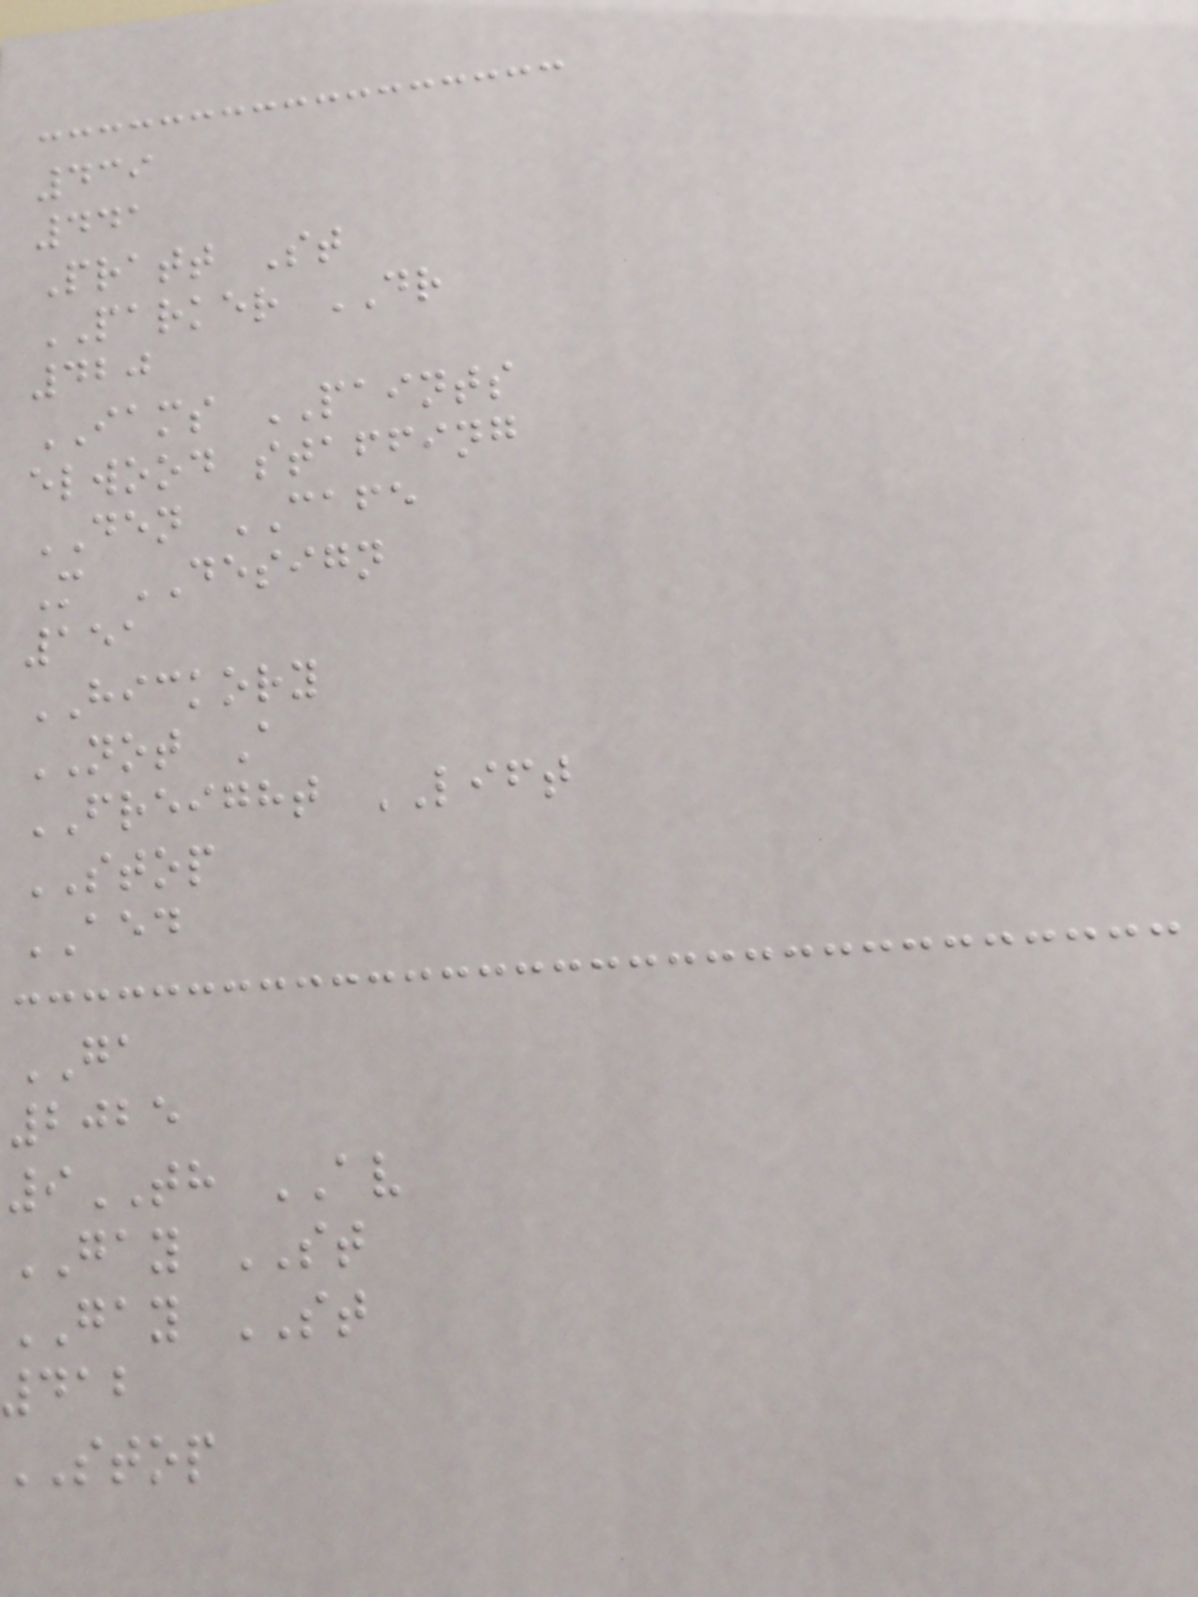439
441
Pratt St
PARKER DR
420
IAMS PAINTS
elwood staffing
DEN CAFE
M DESIGN
151
HICKORY
NOT A
FREIGHT LIFT
STOP
AED
GA
2025
9TH AV
GAY ST
GAY ST
412
stop
